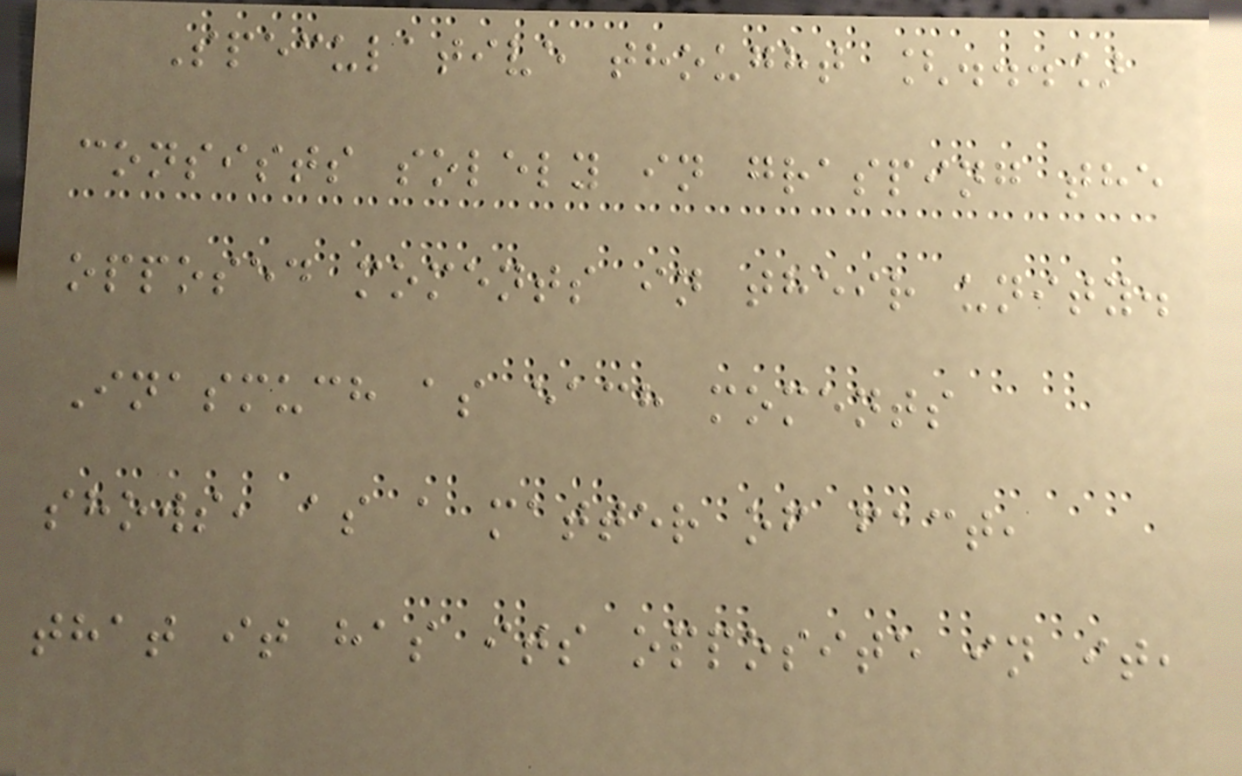Speculative thought [...]
consists solely in grasping the
opposed moments in their unity.
Inasmuch as each moments
shows, as a matter of fact,
that it has its opposite in it,
